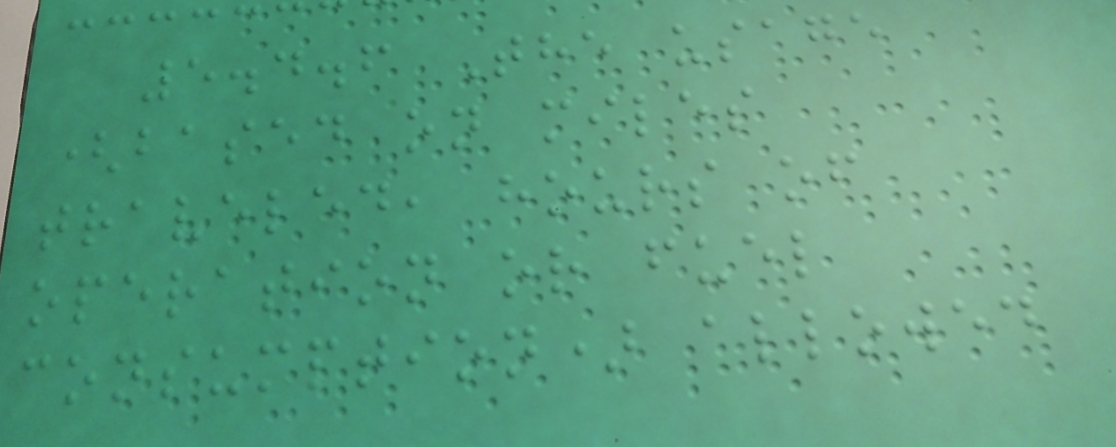5.4.6 The usage
(based on miles
traveled, hours of
operation or fuel
consumption) allowed
